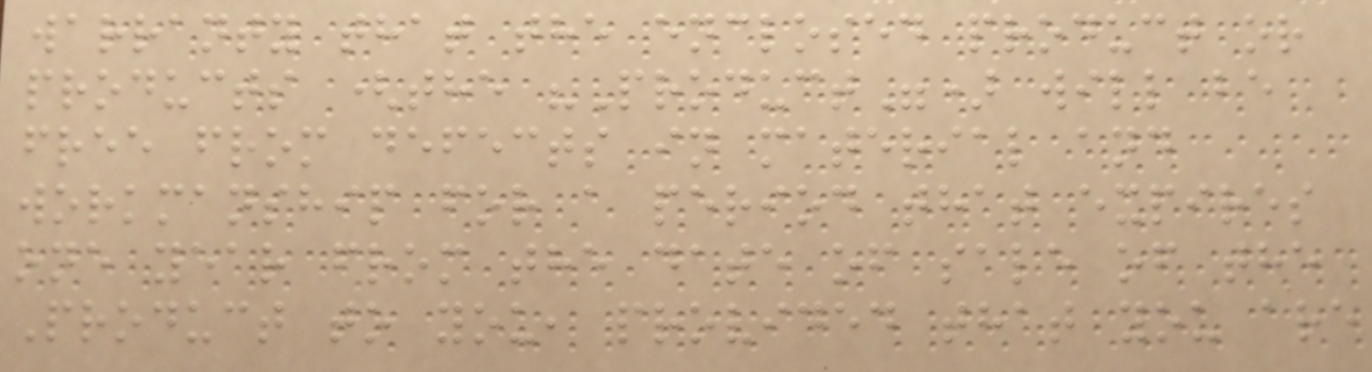warranty that the enclosed product or
products (the "Product") will be
free from defects in material and
workmanship for a period that expires
one year from the date of sale of the
Product to you, provided that you are
